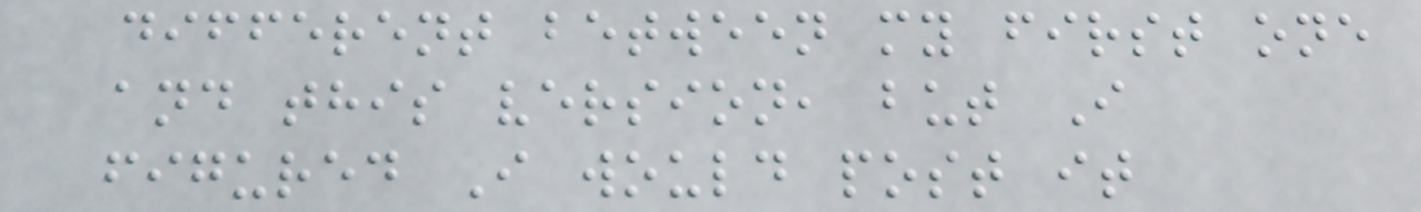different between my first one
and this version, but I
figured I would post it
